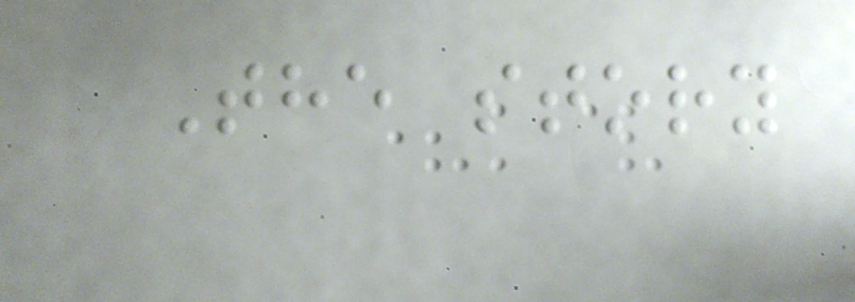The story
